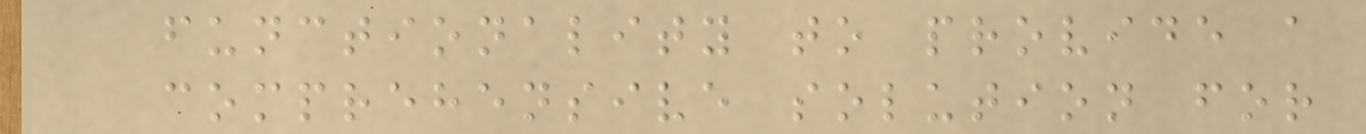functionality to provide a
comprehensive solution for
